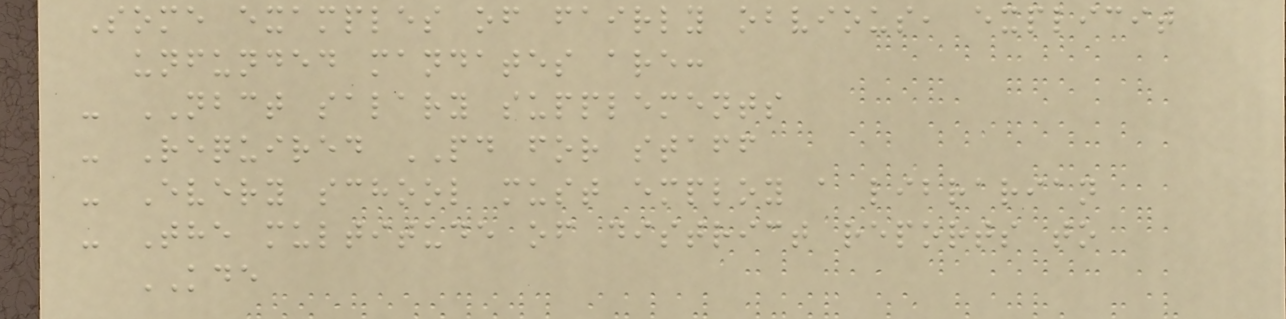Some examples of fairly obvious, explicit
unfunded mandates are:
- NBCT salary supplements
- Required PD for staff
- Every school must employ a librarian
- The multitude of district reports to
KDE
